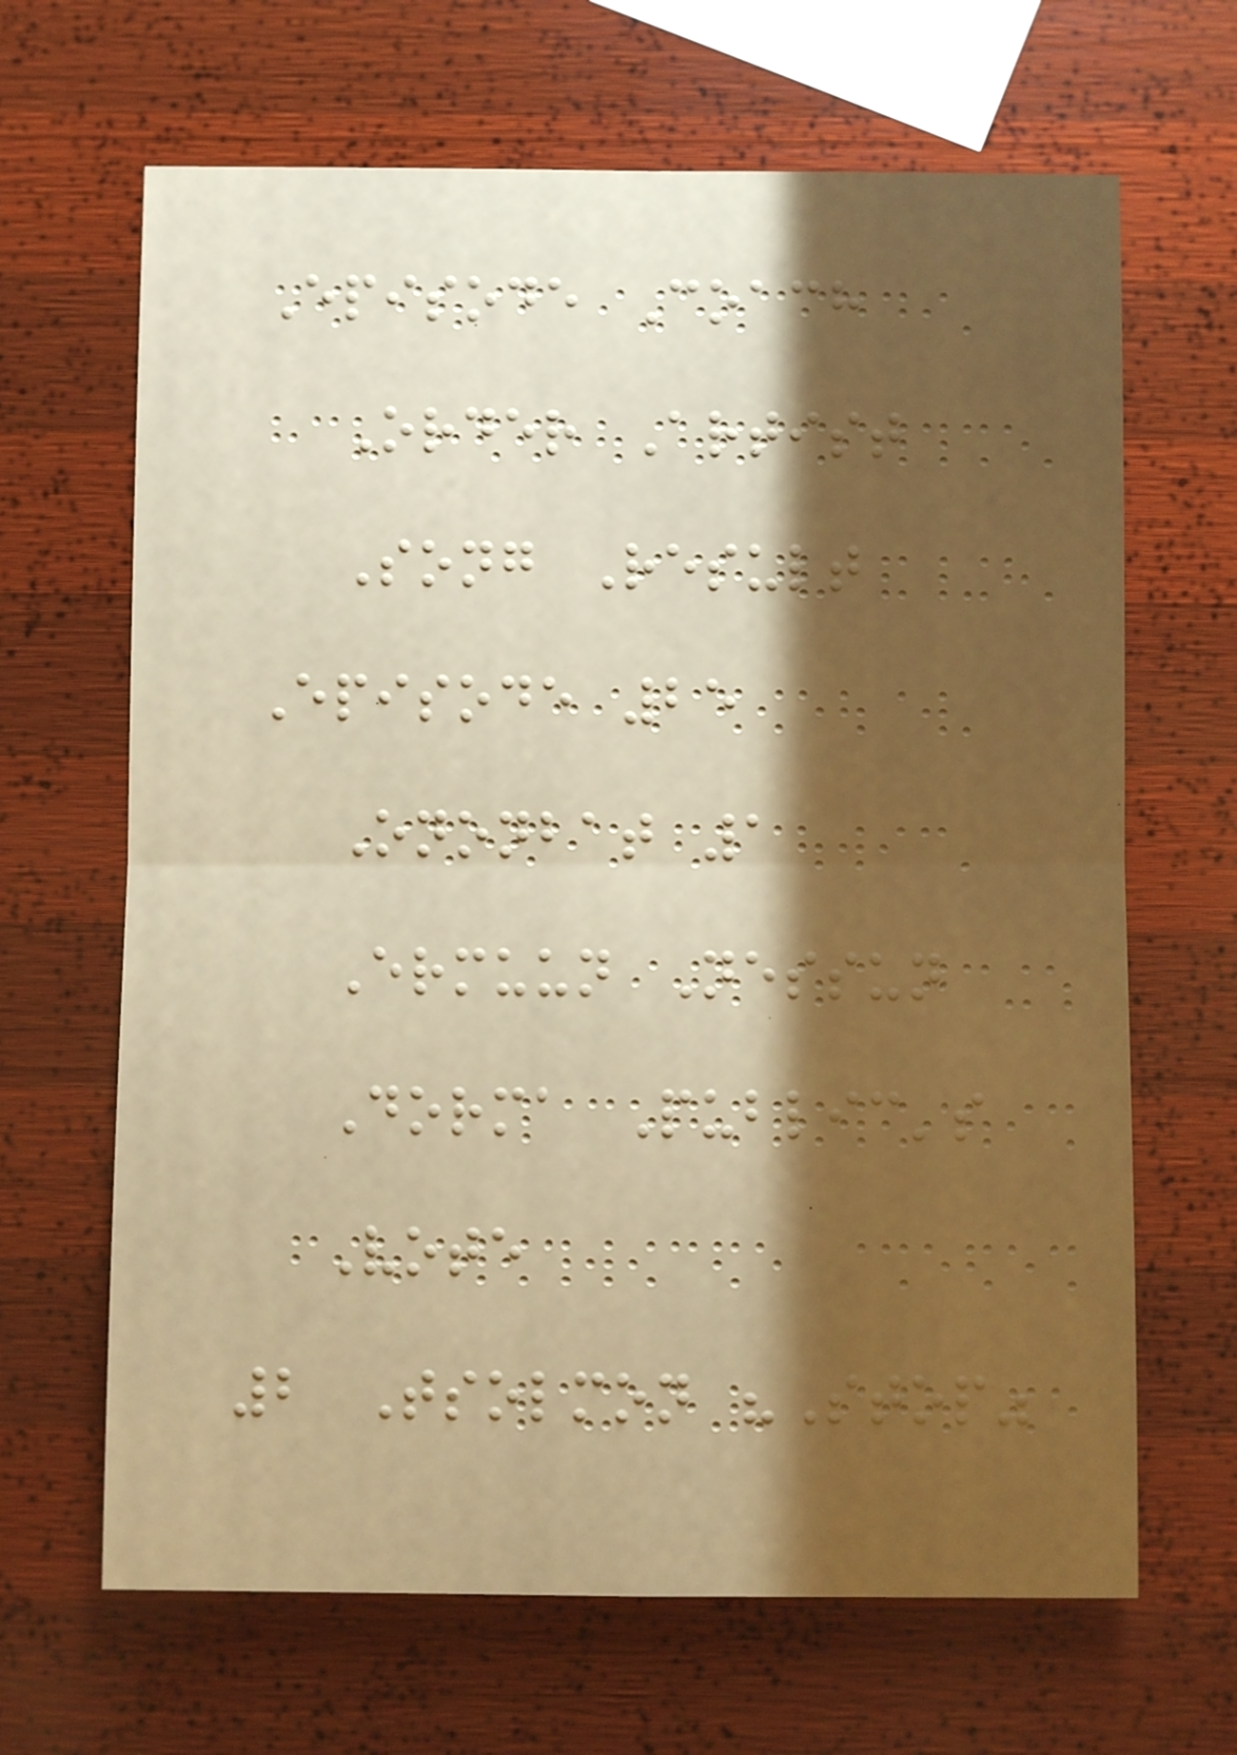Episode Coach
Order Artist
Song Result
Episode 25
Ononbat 1
Ermuun Nessun
Dorma Public's
Vote
2 Tsolmon "Stop"
